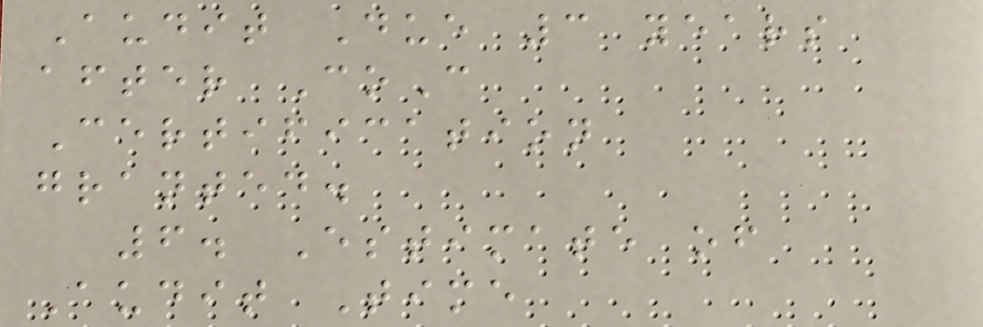Audit Due 3 years
after CoC
Certification
granted.
6. Estimate of
Audit Time
